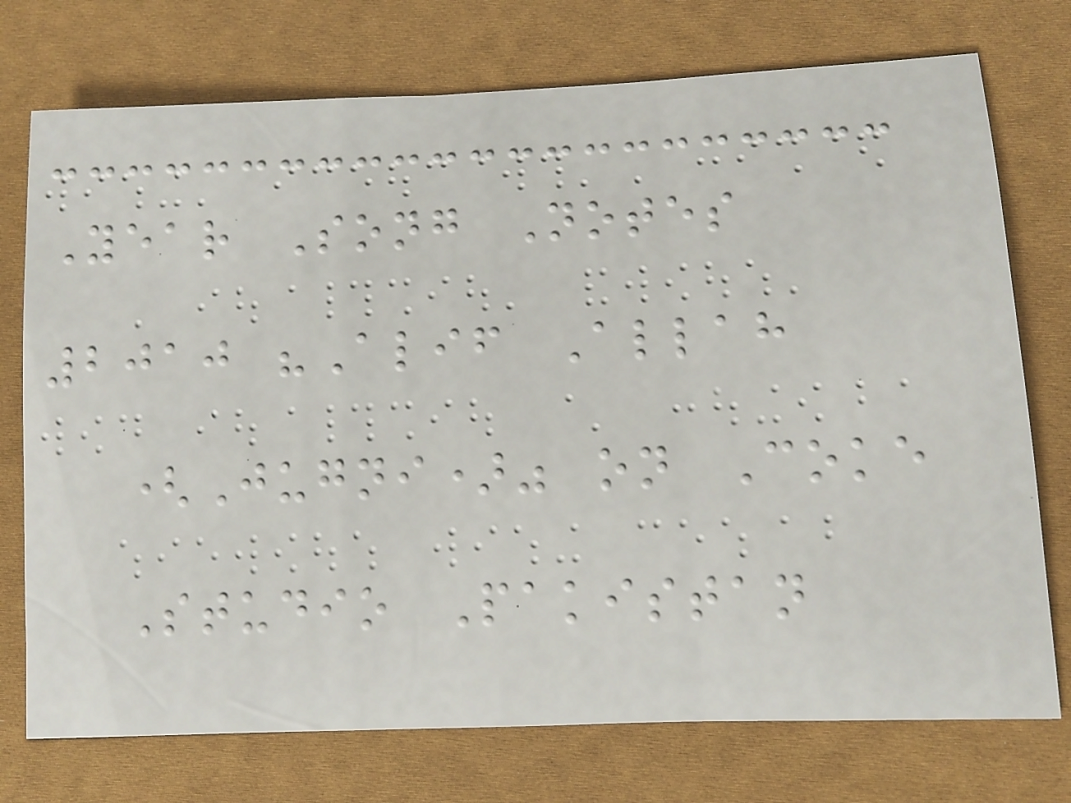Year Song Notes
2010 "Alif Allah
(Jugni)" on Coke
Studio Pakistan
